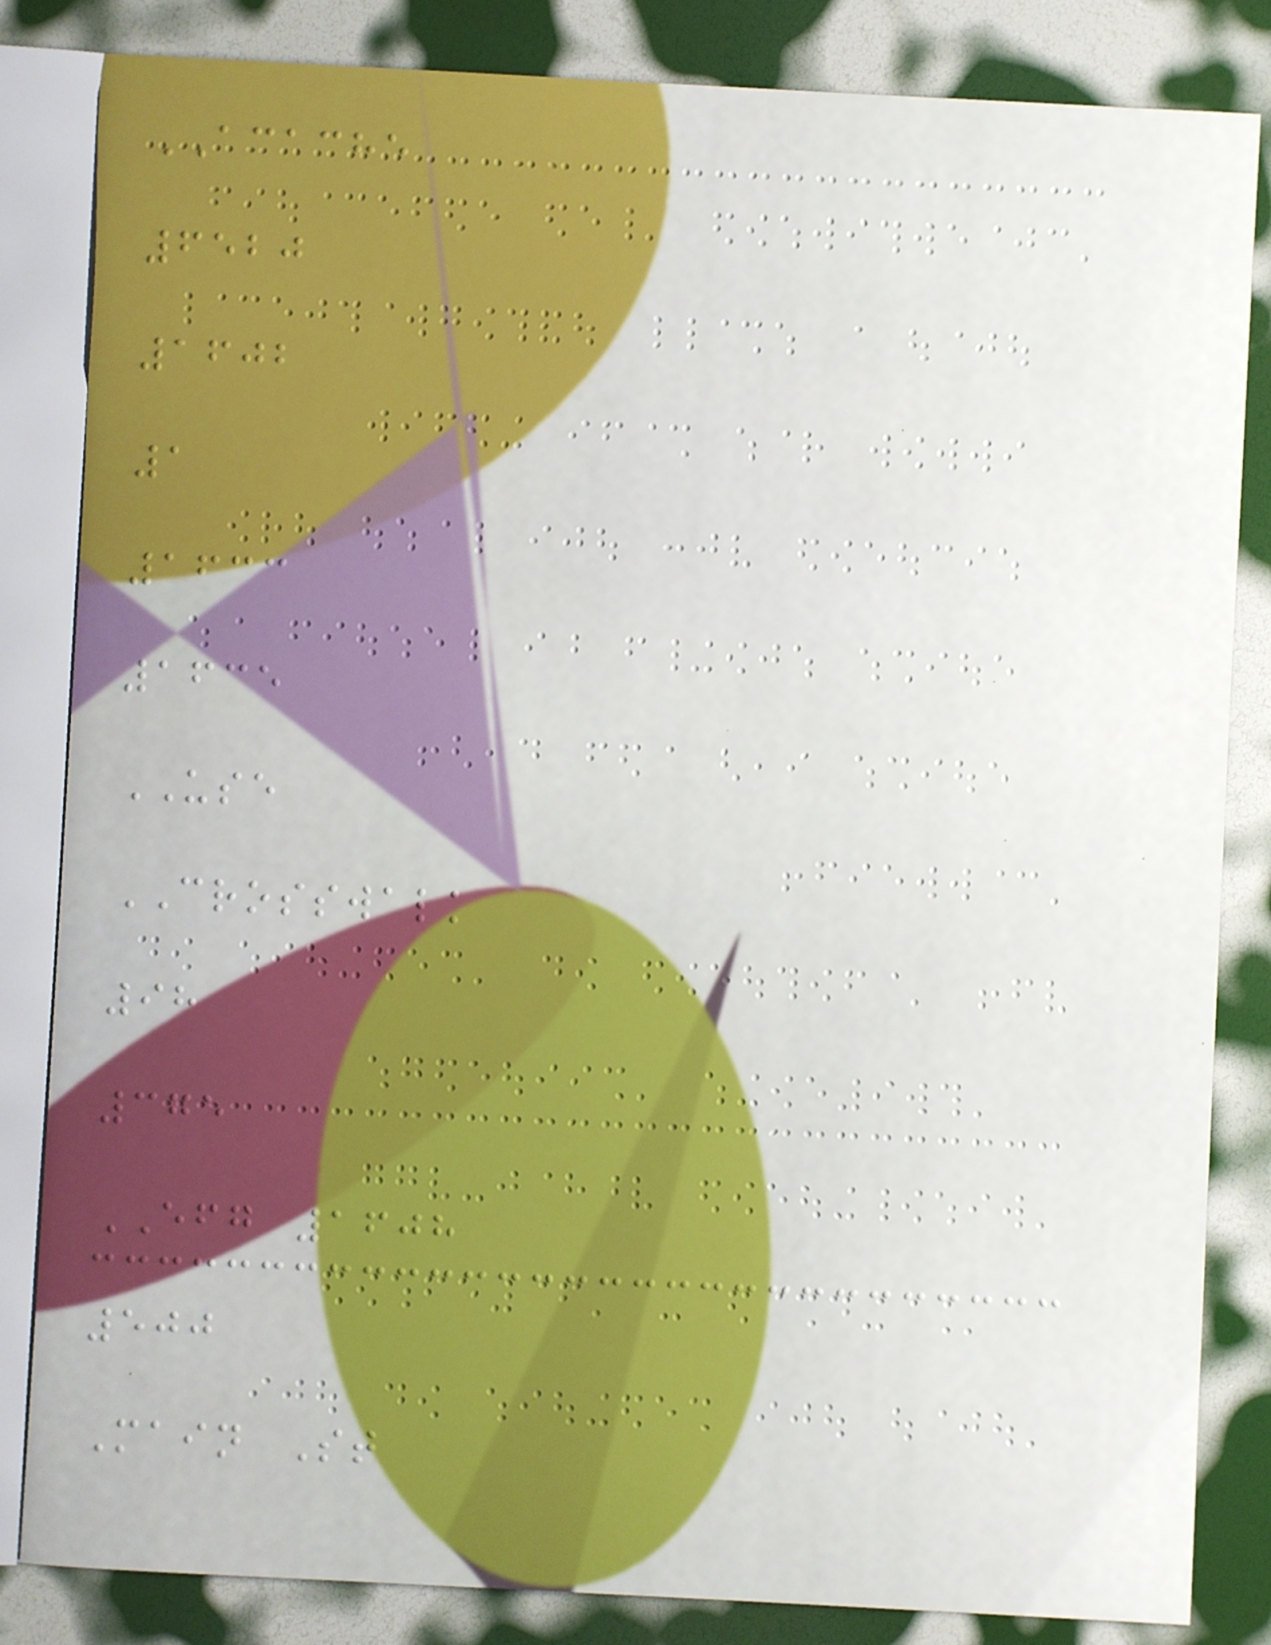ACACHE
6520
1602
1
1633
1635
USE
CROSSWALK
98
375
EFG 1608
500
Main St
